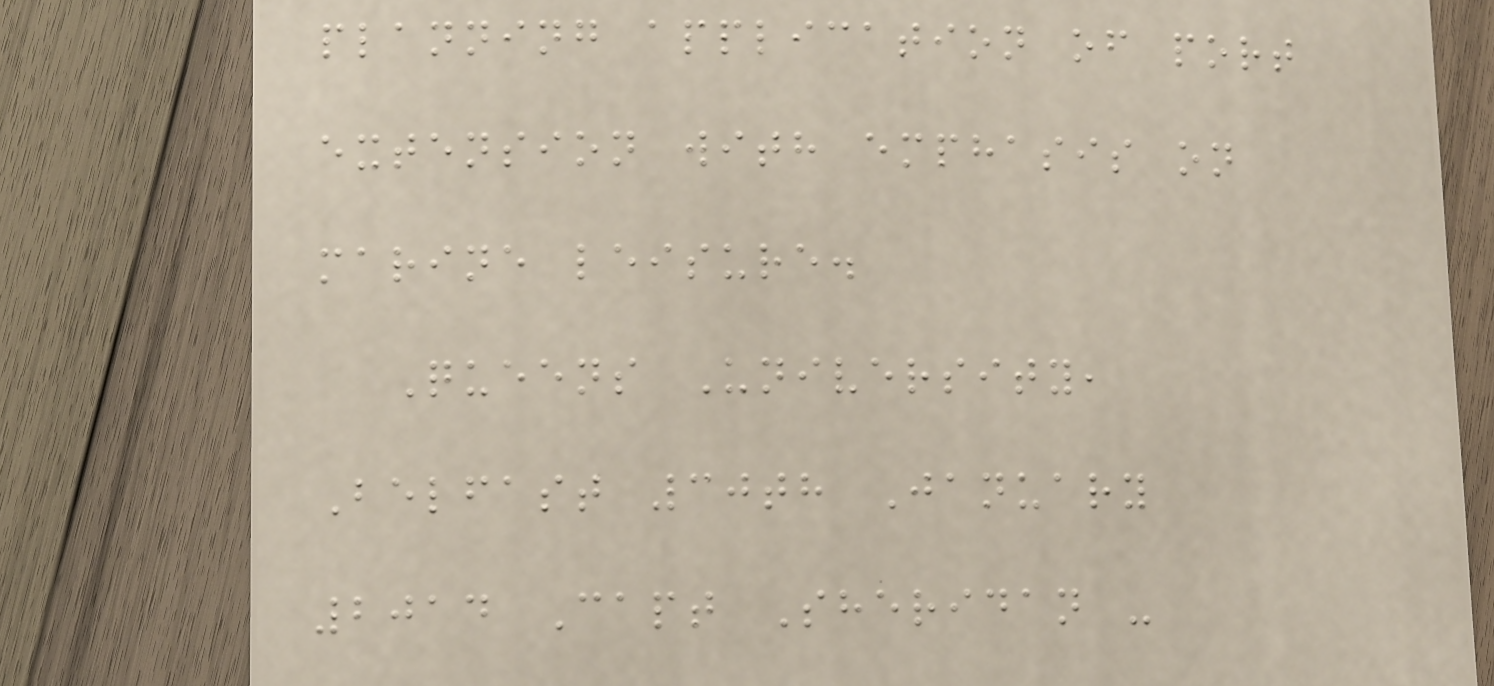planning application of port
extension with emphasis on
marine leisure.
Queens University,
Belfast 30th January
2014 Capt Sheridan -
